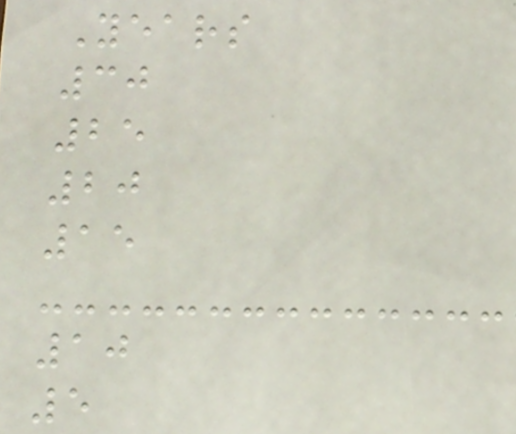Years
30
25
20
15
10
5
